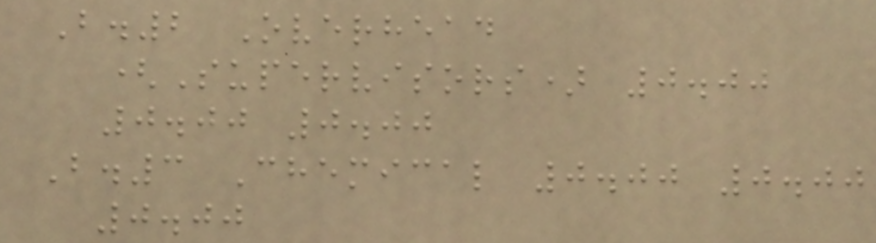B.2 Overhead
(Supervisors) 0.00
0.00 0.00
B.3 Chemical 0.00 0.00
0.00
